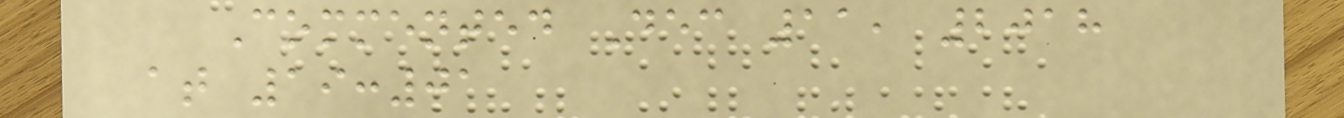Commented Dec 11, 2018
at 19:01
